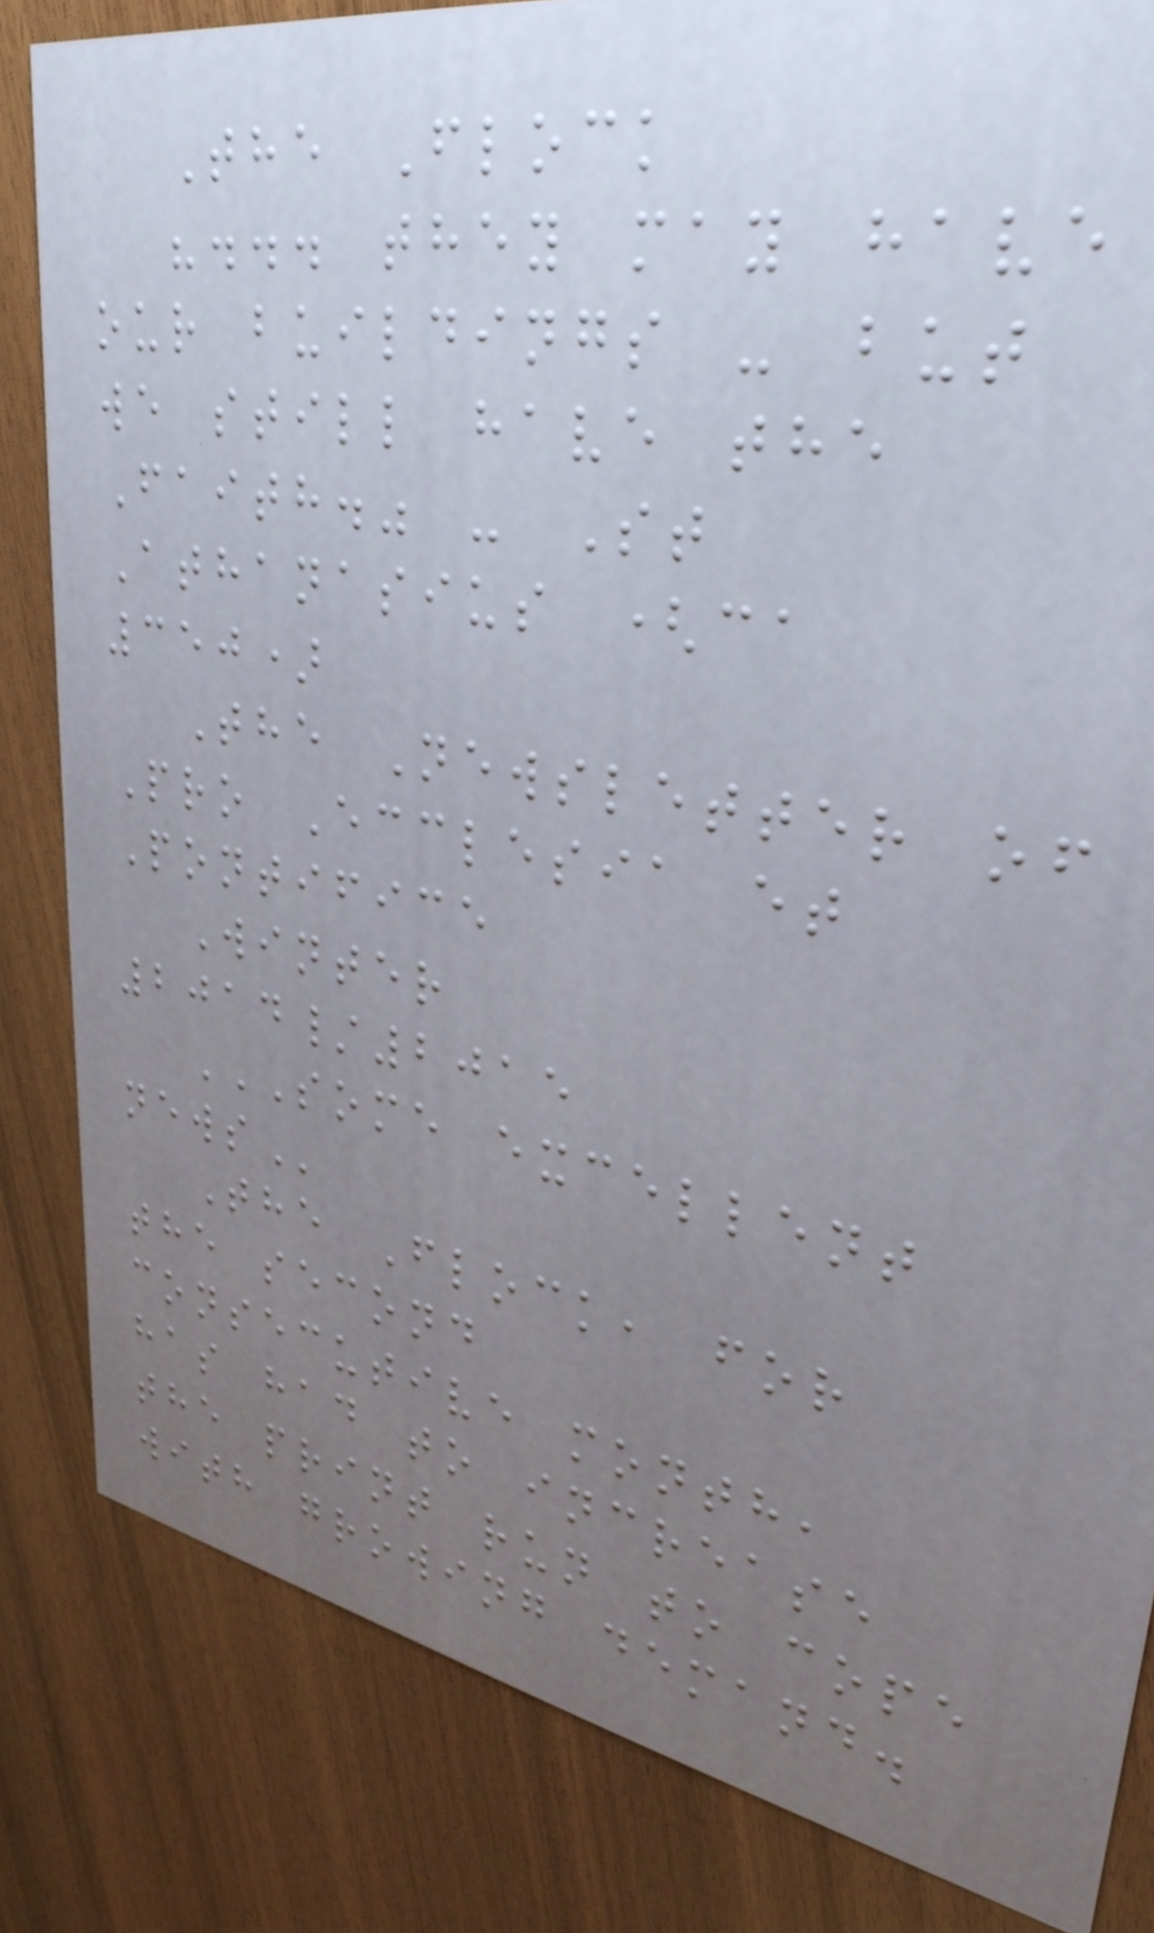The Flock
"... they may have
our buildings - but
we still have the
Faith." - St
Athanasius (ca
350)
The Newsletter of
Pro Ecclesia et
Pontifice
Winter
2014/2015
SOME EXCELLENT
NEWS
The Flock, for
the second
consecutive month,
has had to increase
the print run to cope
with growing demand.
